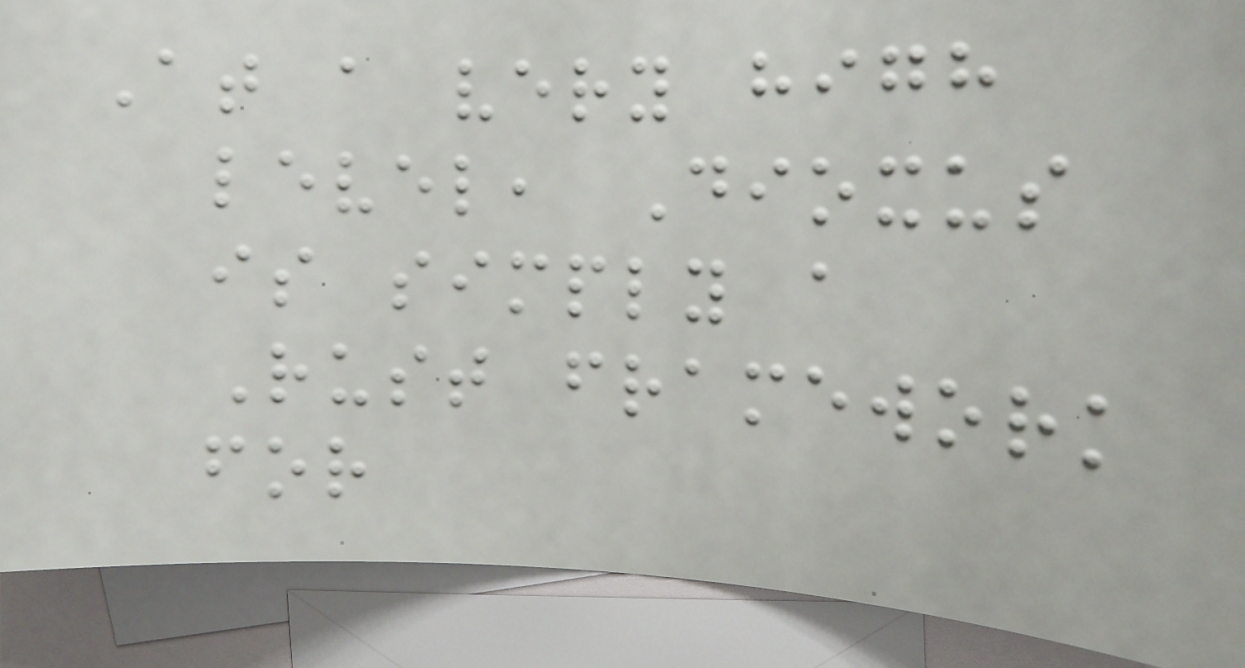At a very high
level, Dioxus
is simply a
Rust framework
for
